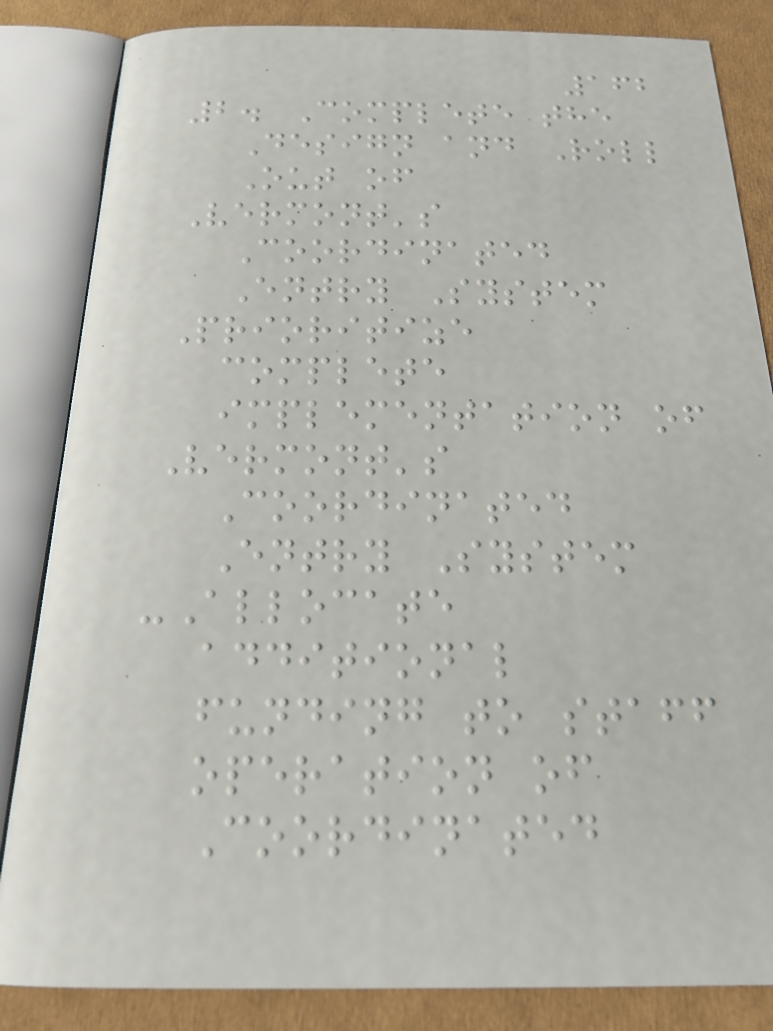162
2. Complete the
Design and Roll
Out of
Vermont's
Coordinated
Entry System
Prioritize
complete
implementation of
Vermont's
Coordinated
Entry System
-Allocate
additional
funding to staff
operation of
Coordinated
